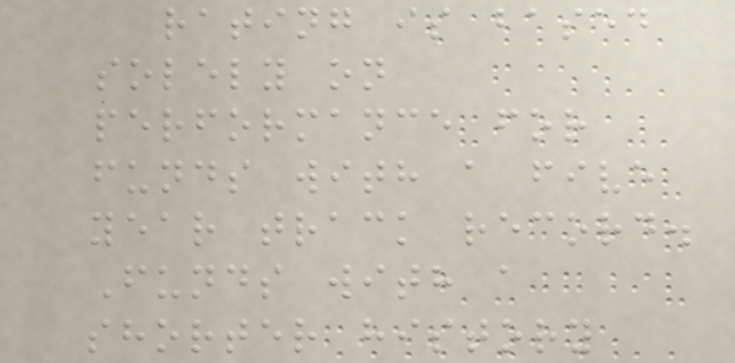rating is based
solely on
performance for
funds with a five
year track record.
Funds with a
shorter history
